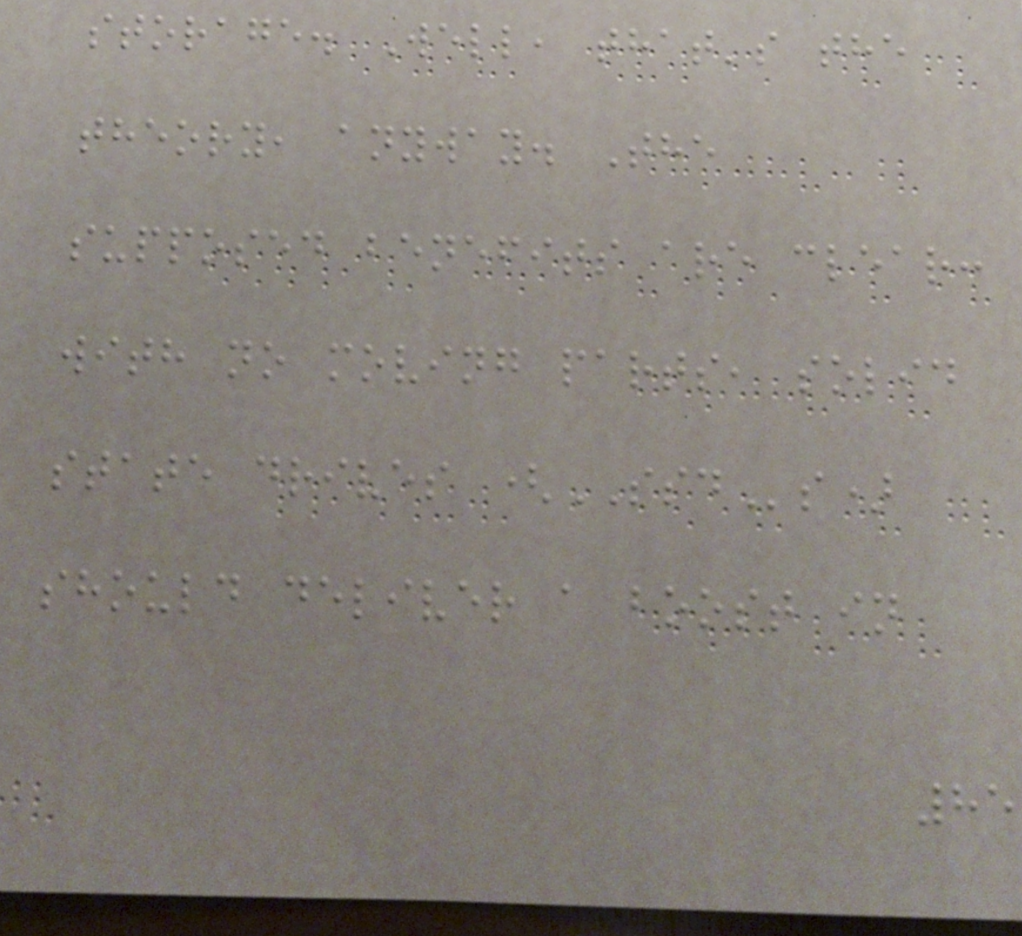storage. Well, that's the
theory, anyway. The
supposed benefits are clear:
with no moving parts, solid
state drives (SSDs)
should deliver a boost in
85
